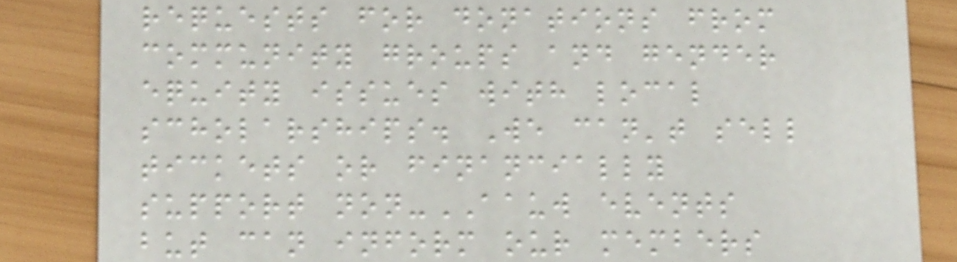requests for donations from
community groups and gender
equity issues with local
scholarships. We can't sell
tickets or financially
support non-AAUW events
but can inform our members
